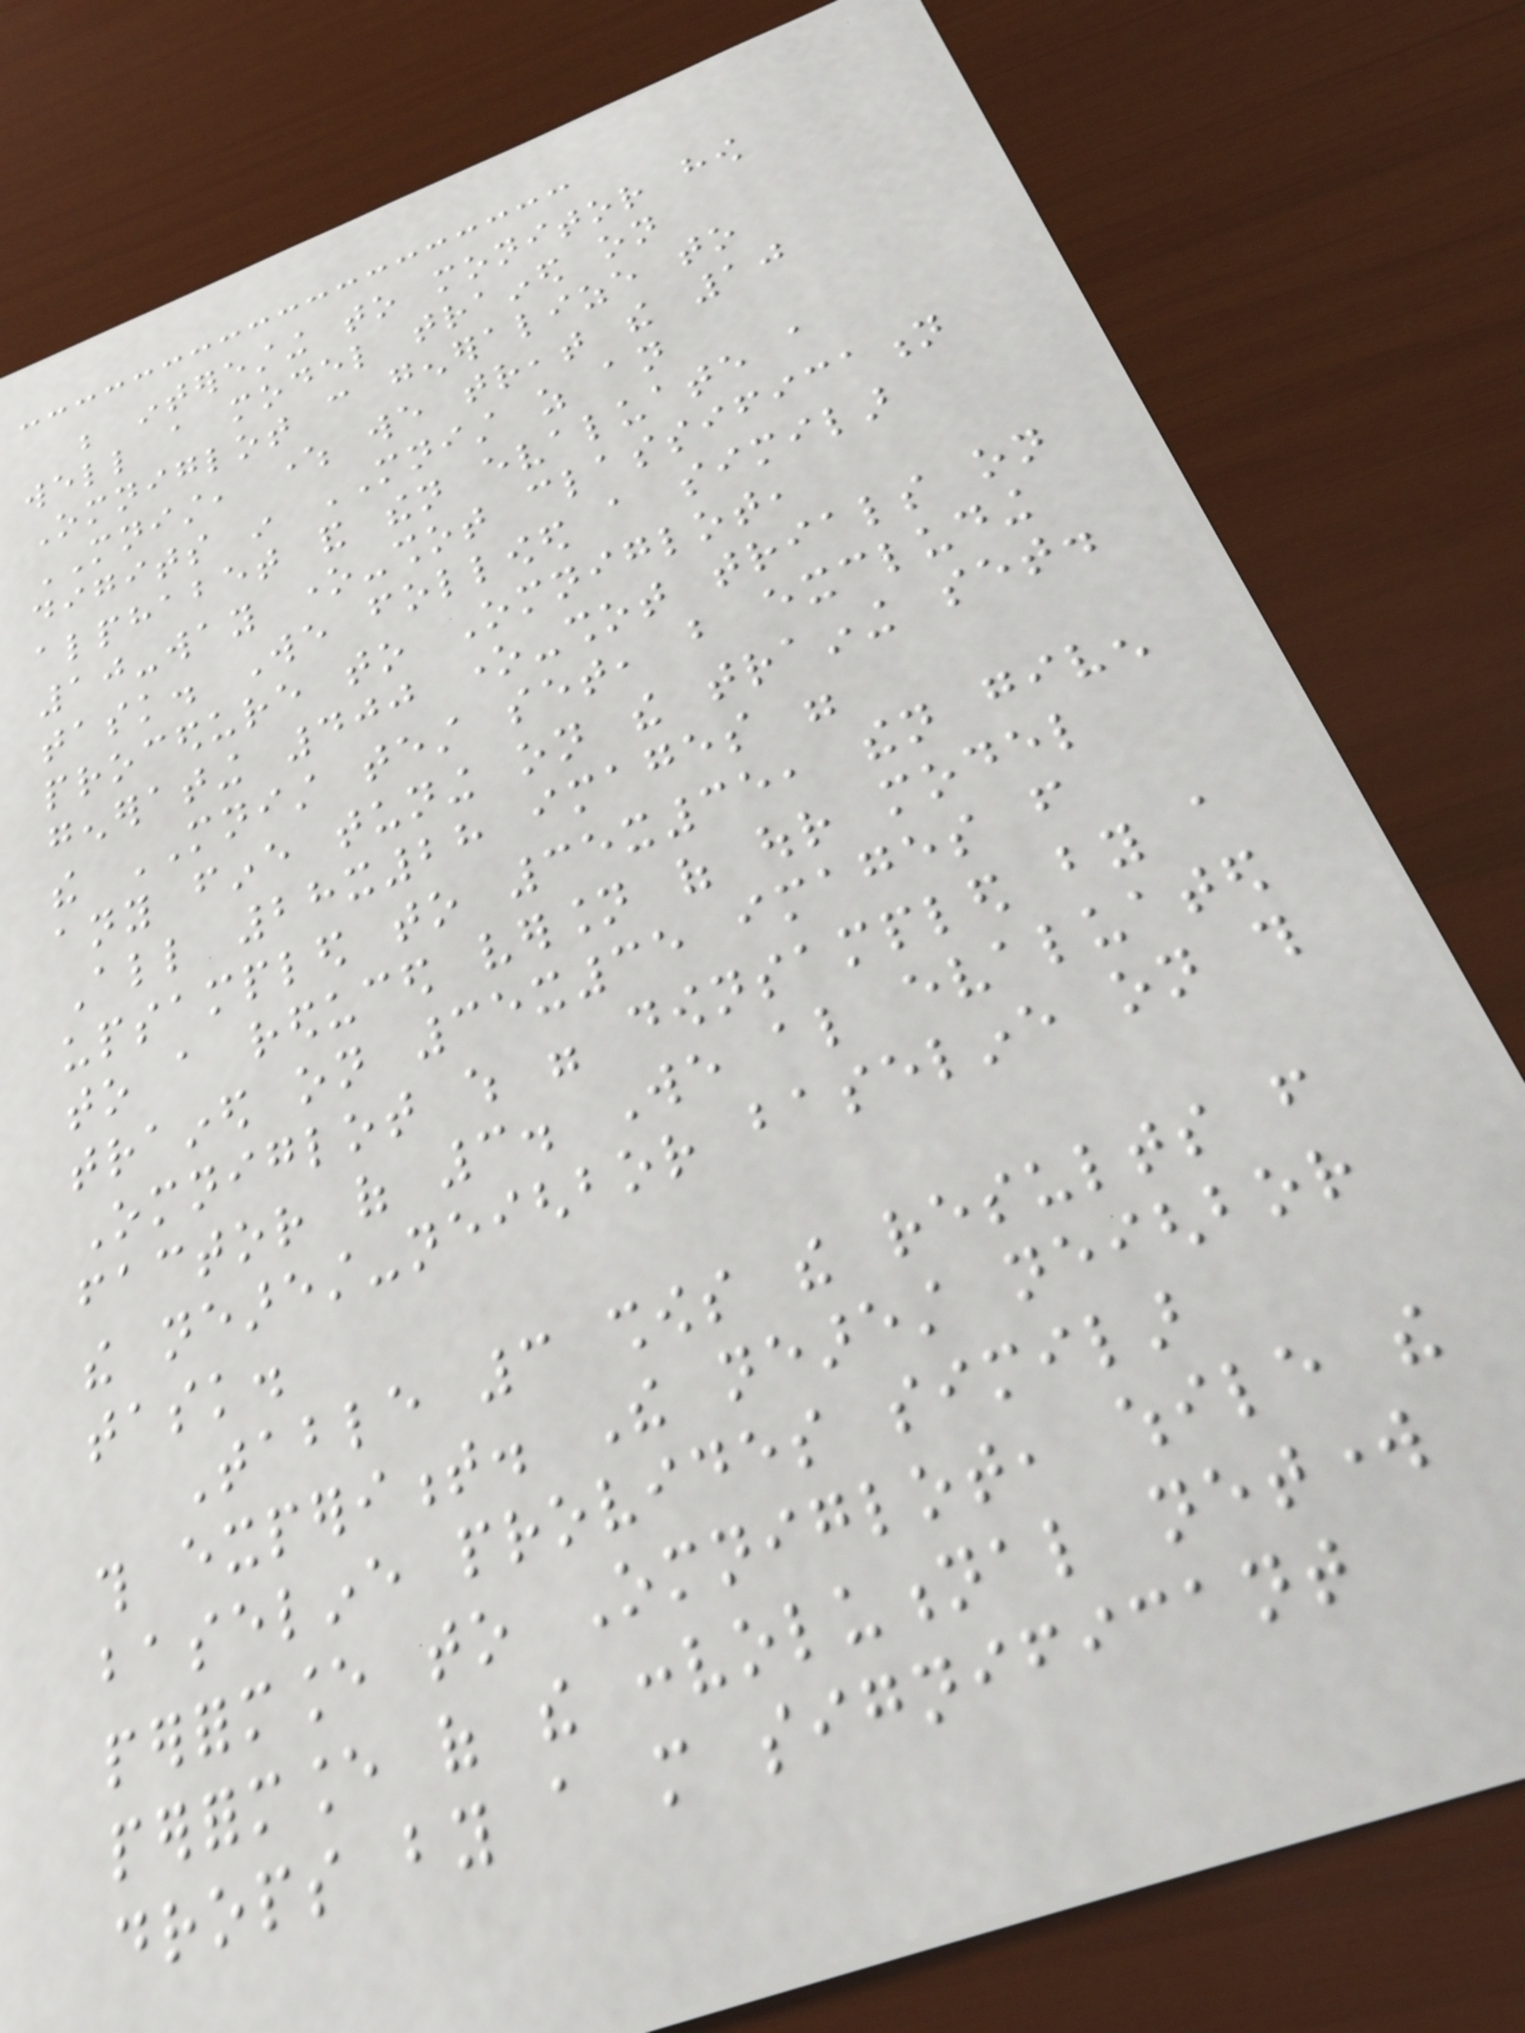be interesting to monitor how
well a model trained on
Omniglot can generalize to
MNIST, where we treat the 10
digits in MNIST as an
alphabet and then evaluate a
10-way one-shot classification
task. We followed a similar
procedure to Omniglot,
generating 400 one-shot trials on
the MNIST test set, but excluding
any fine tuning on the training set.
All 28x28 images were
upsampled to 35x35, then given
to a reduced version of our model
trained on 35x35 images from
Omniglot which were downsampled by a
factor of 3. We also evaluated
the nearest-neighbor baseline on this
task.
Table 3 shows the results from
this experiment. The nearest neighbor
baseline provides similar
performance to Omniglot, while the
performance of the convolutional network
drops by a more significant
